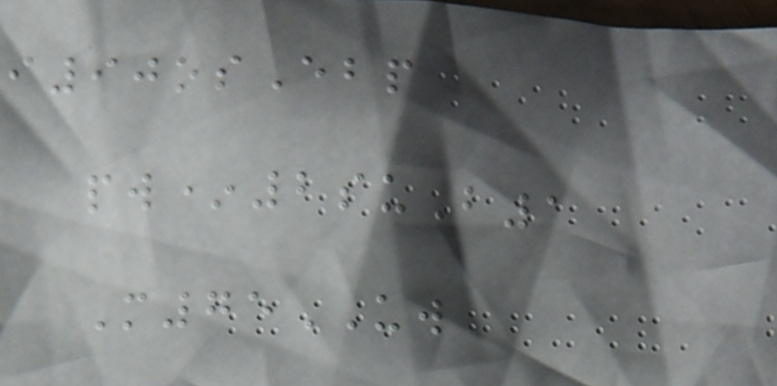i90osEbp
pw*2suB1
M75UW
